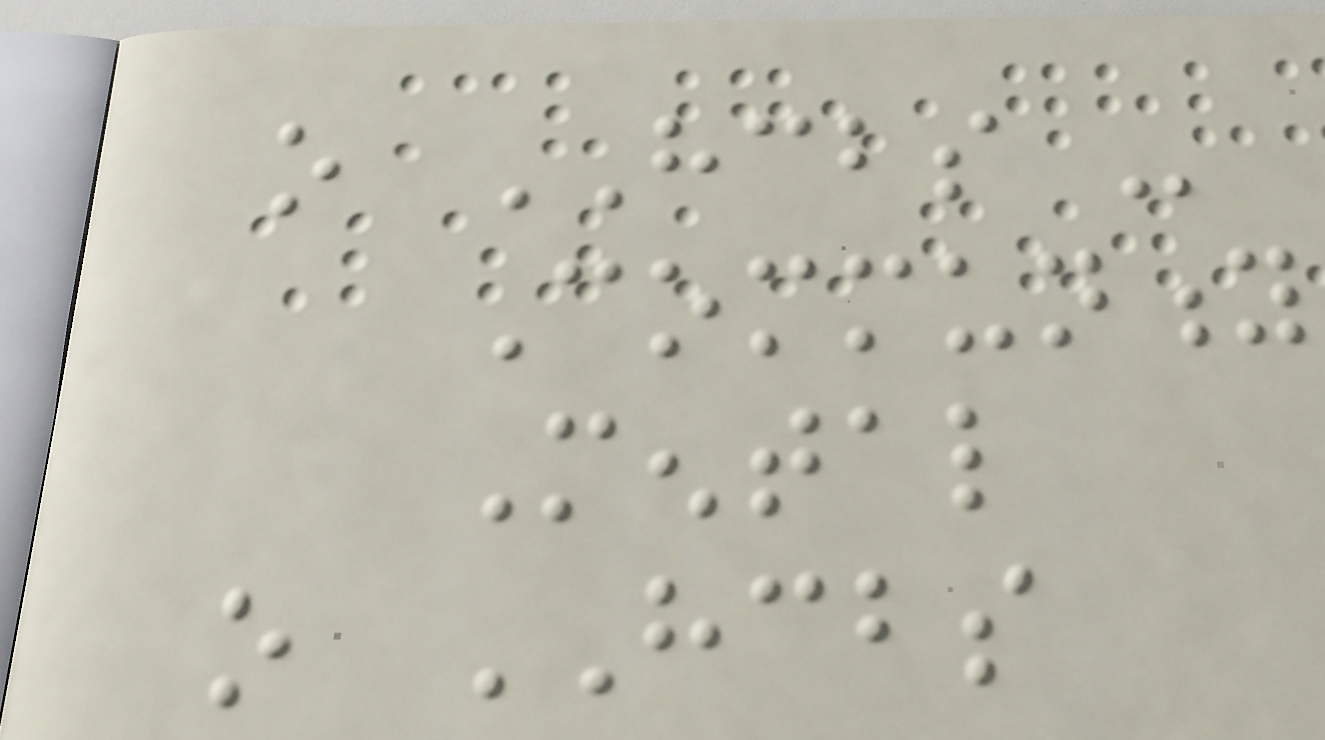o HCBS -
Community
Mental
o HCBS
